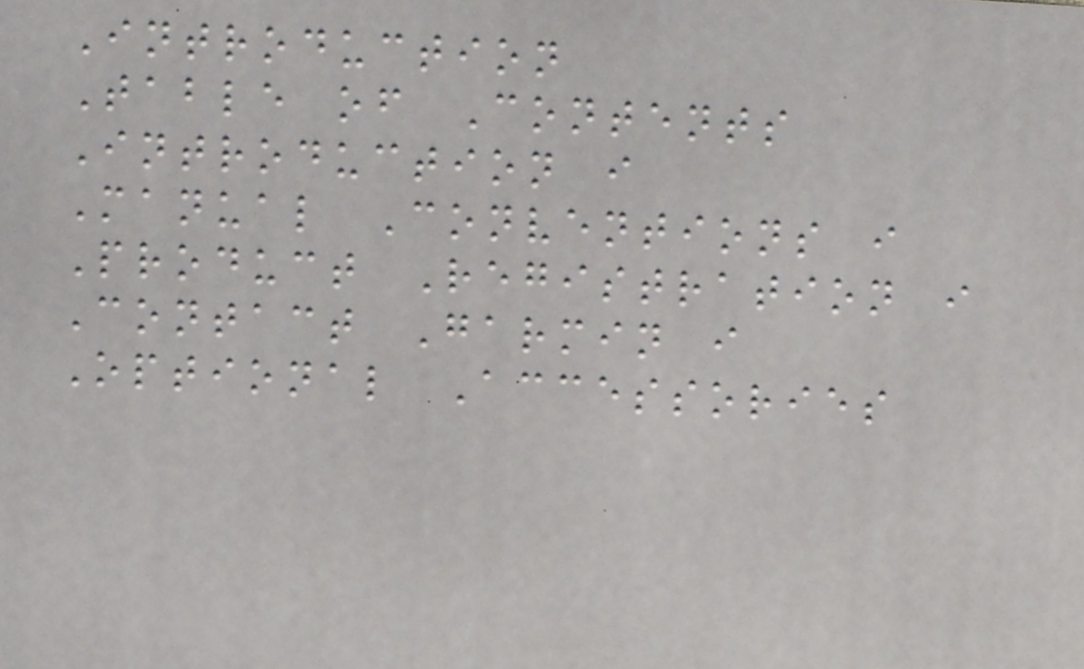Introduction
Table of Contents
Introduction i
Manual Conventions i
Product Registration i
Contact Garmin i
Optional Accessories
